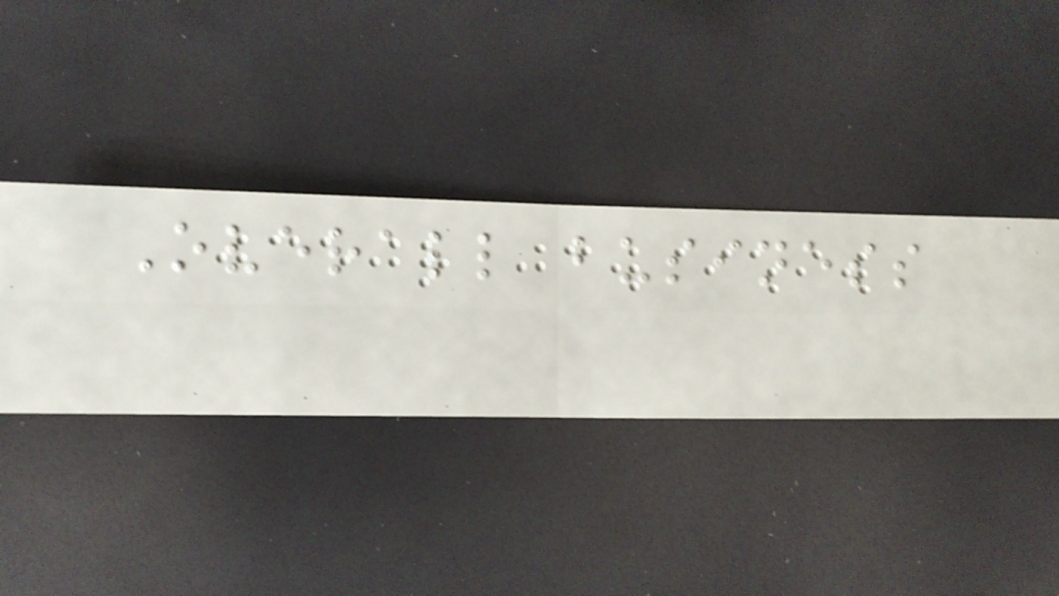Overall business
